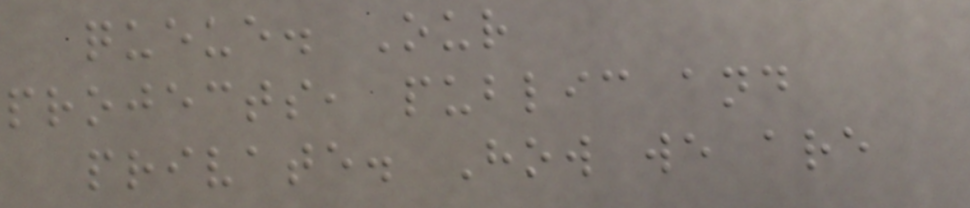queue. Our
projects, public and
private. How we are
